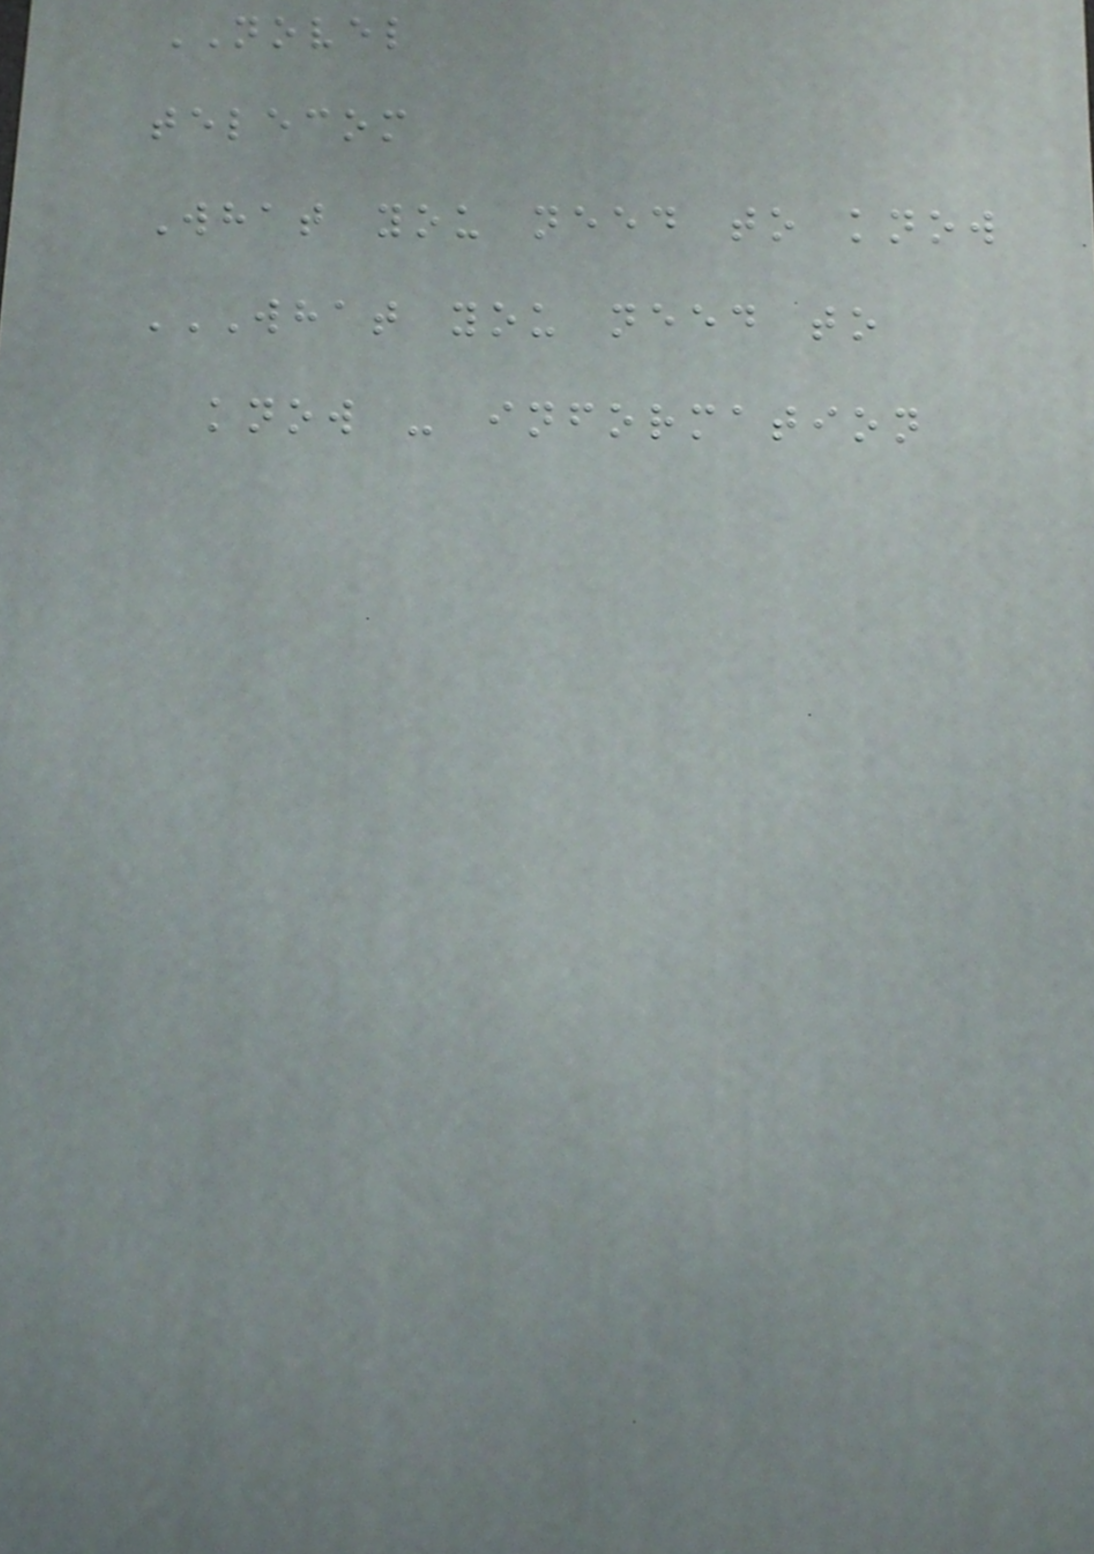NOVEL
telecom
What you need to know
WHAT YOU NEED TO
KNOW - INFORMATION
